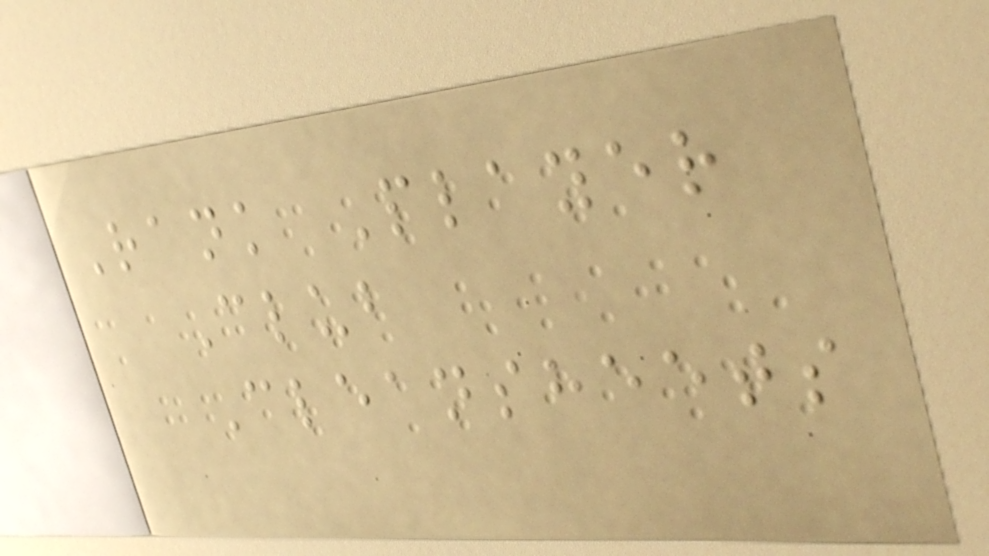Rank Player
Club
Cleansheets
